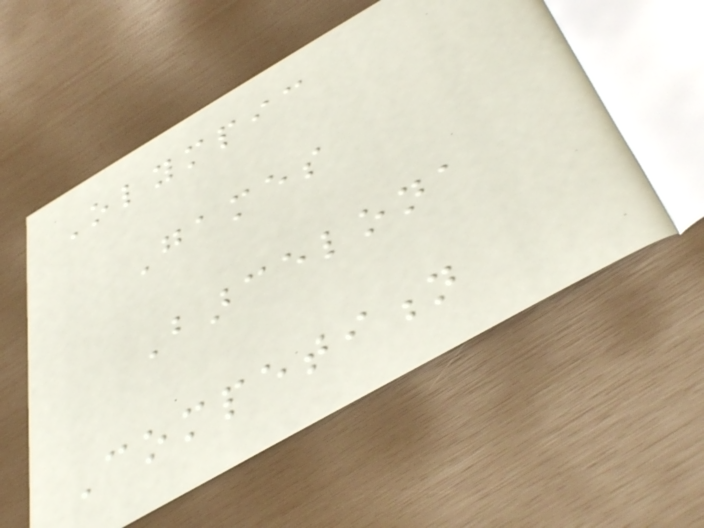Olympic
Games
Barcelona
Competition
